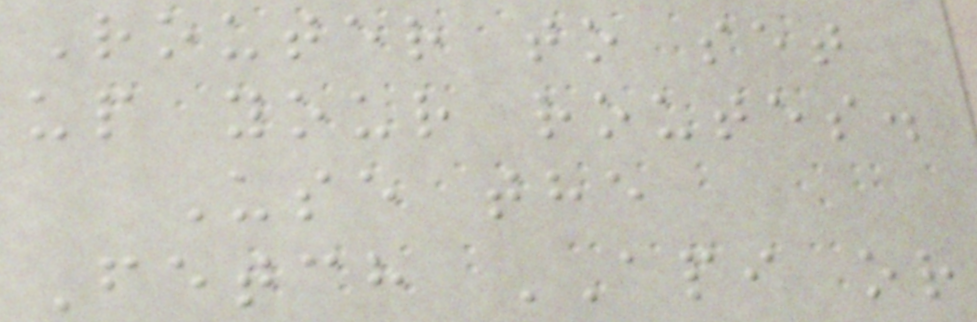Router to set
up your routes.
Use the
Fetch API or
